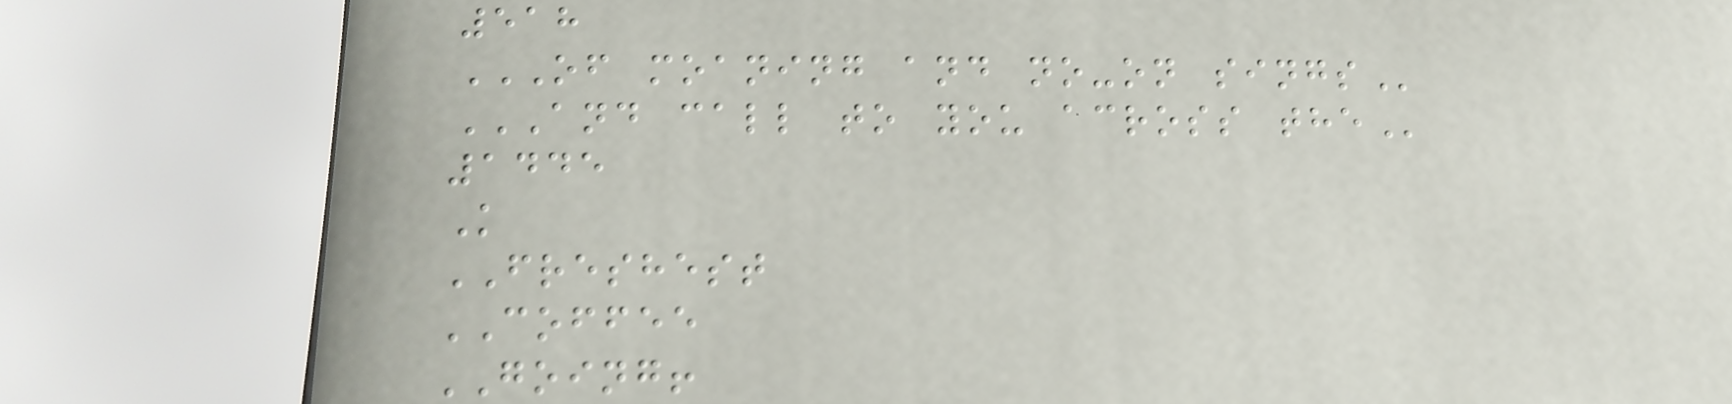518
OF MOANING AND NO-ON SINGS
AND CALL TO YOU ACROSS THE
1445
K
FRESHEST
COFFEE
GOING!
